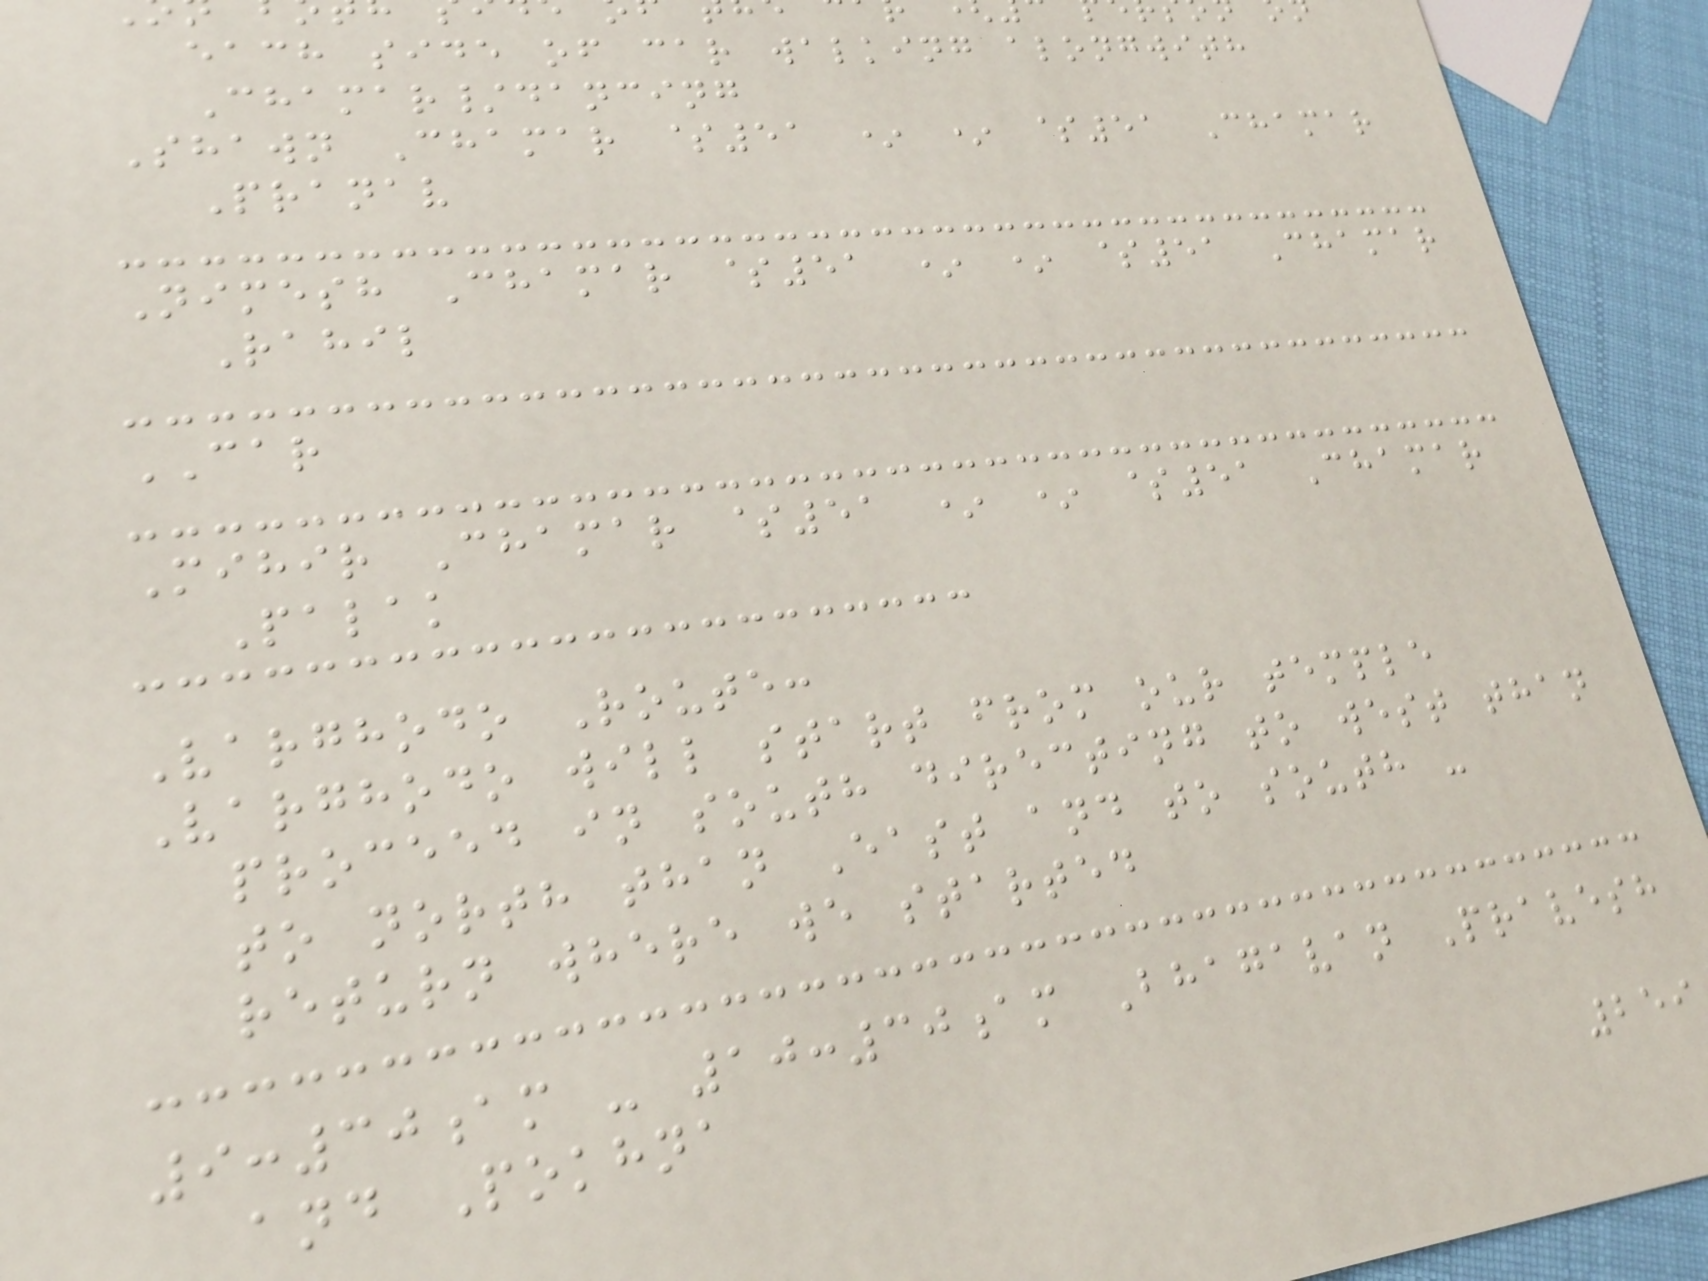each side of car walking alongwith
Chamar/dancing
Shawn Chamar $51 * * $51 Chamar
Pranav
Nimesh Chamar $51 * * $51 Chamar
Rahil
CAR
Mihir Chamar $51 * * $51 Chamar
Palak
Varghodo Route:
Varghodo will start from our temple
proceed in south directing to west than
to north than East and to south -
return where we started
9:30am - 10:30am Bhagavan Pravesh
and Pokhna
259
